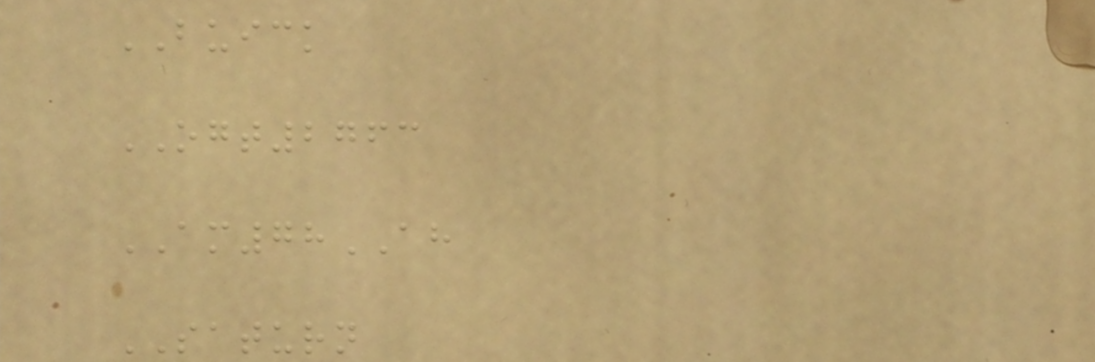BUICK
OGT2763
AM78AH
SATURN
